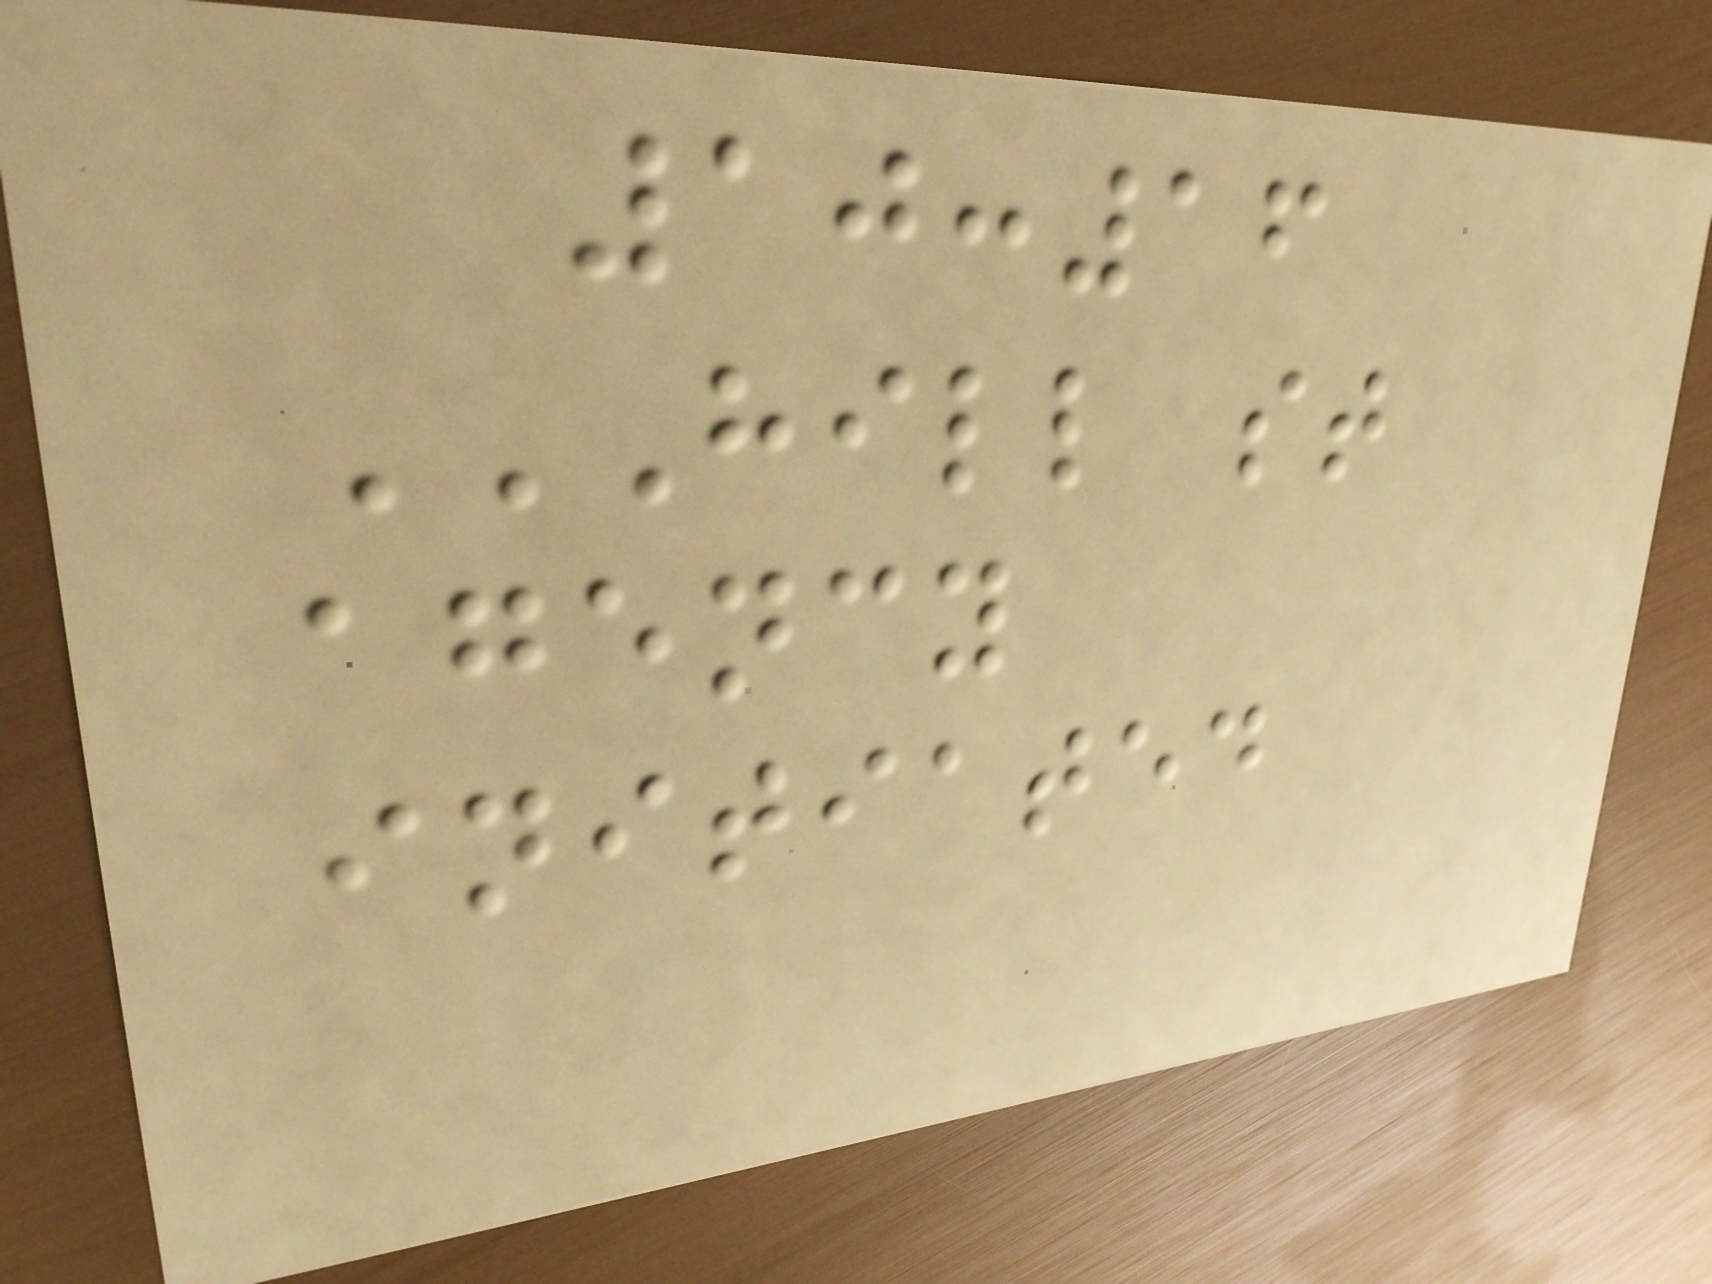10:16
HILL ST
AGENCY
INITIATED
